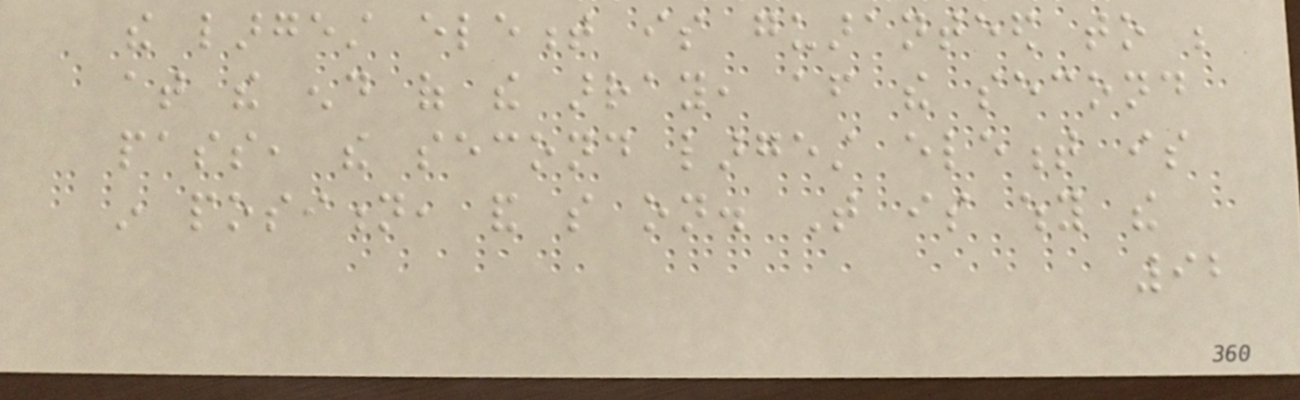the largest element is guaranteed to be
at the end of the array, after the second
pass, the second largest element is
in position, and so on. That is why the
92
